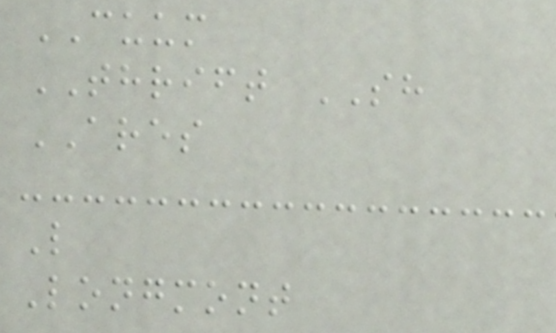CUUM
THRIFT SH
ARES
L
Longmont
